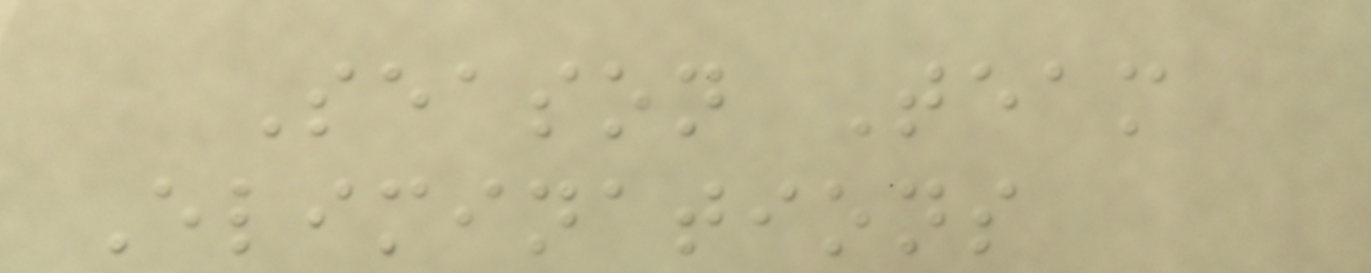Season Team
Eliminations
